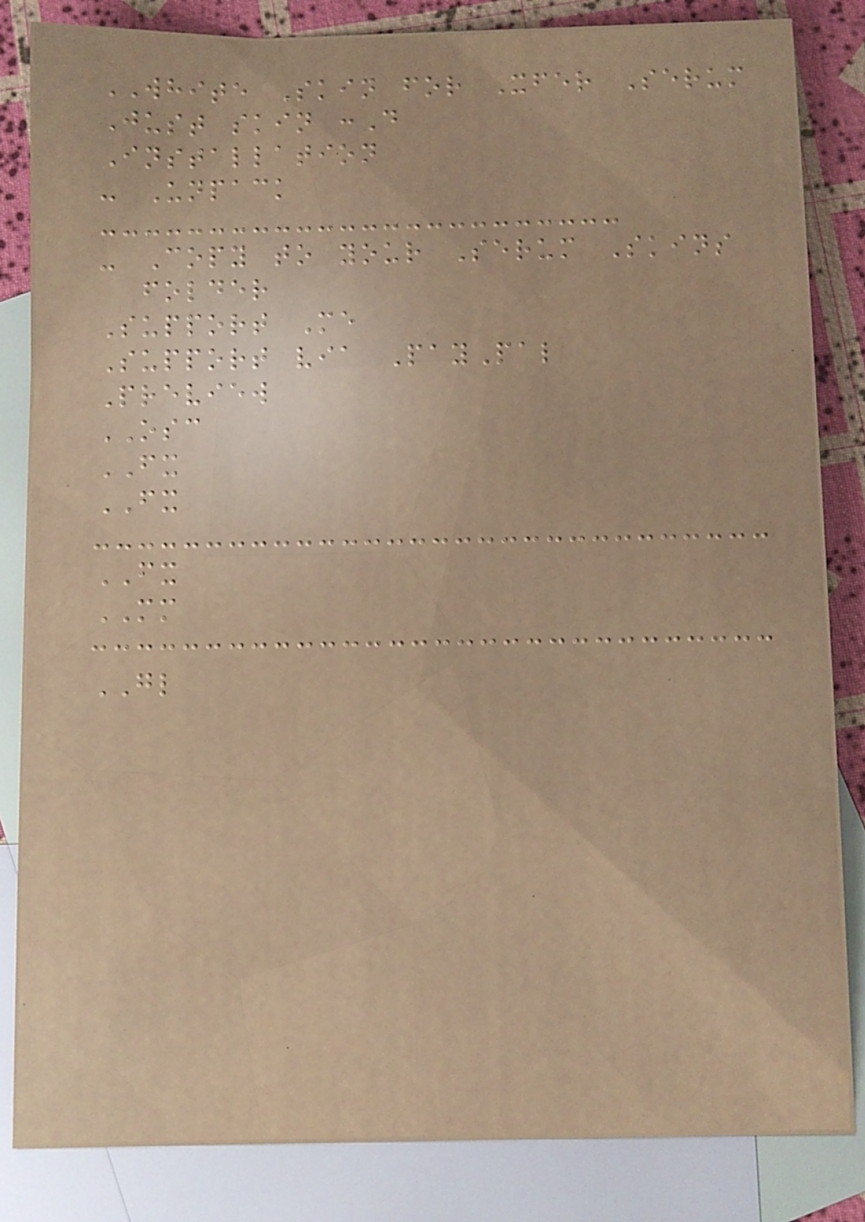WHITE Skin for Xfer Serum
Just skin :D
Installation
- Unpack
- Copy to your Serum Skins
folder
Support Me
Support via PayPal
Preview
OSC
FX
FX
FX
MM
GL
